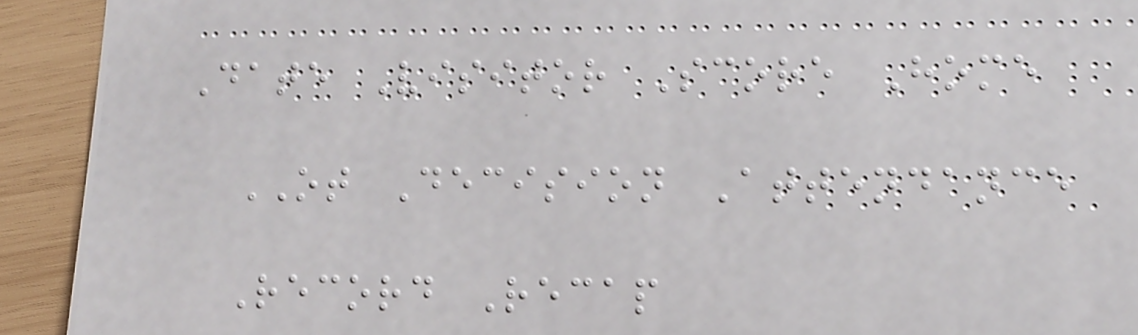Date Visitor Score Home
OT Decision Attendance
Record Recap
